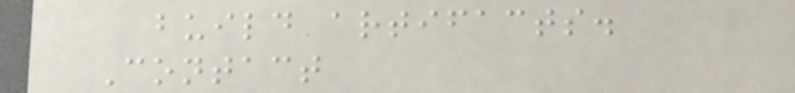build artifacts.
Contact
